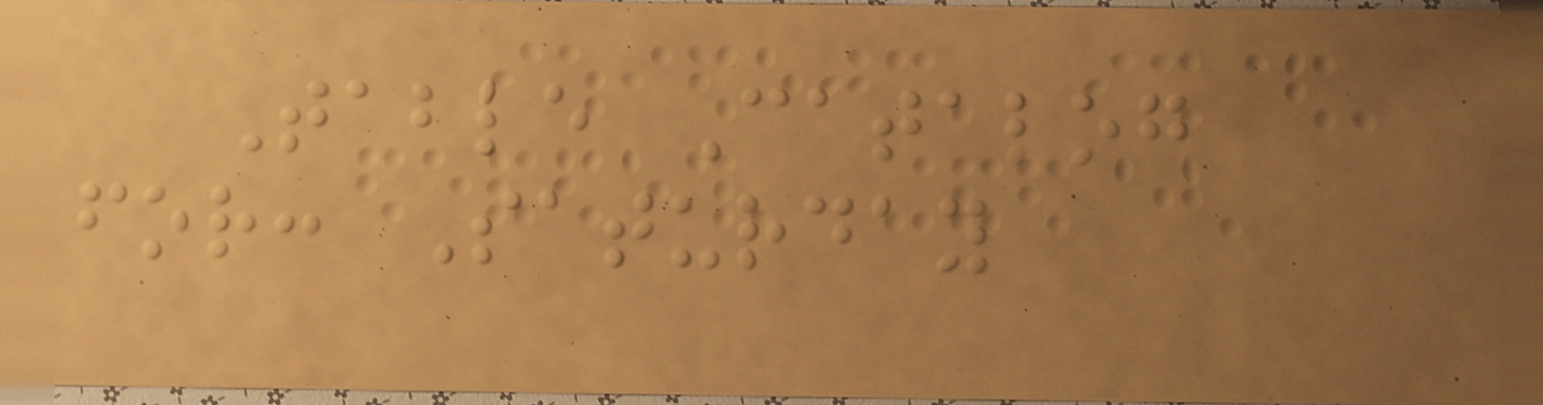Table Catalog
for: Saturday
